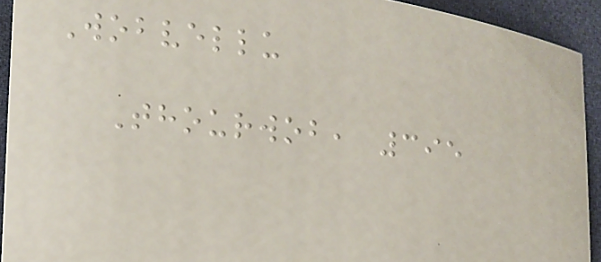Wobvellu
Thourwob, 395
